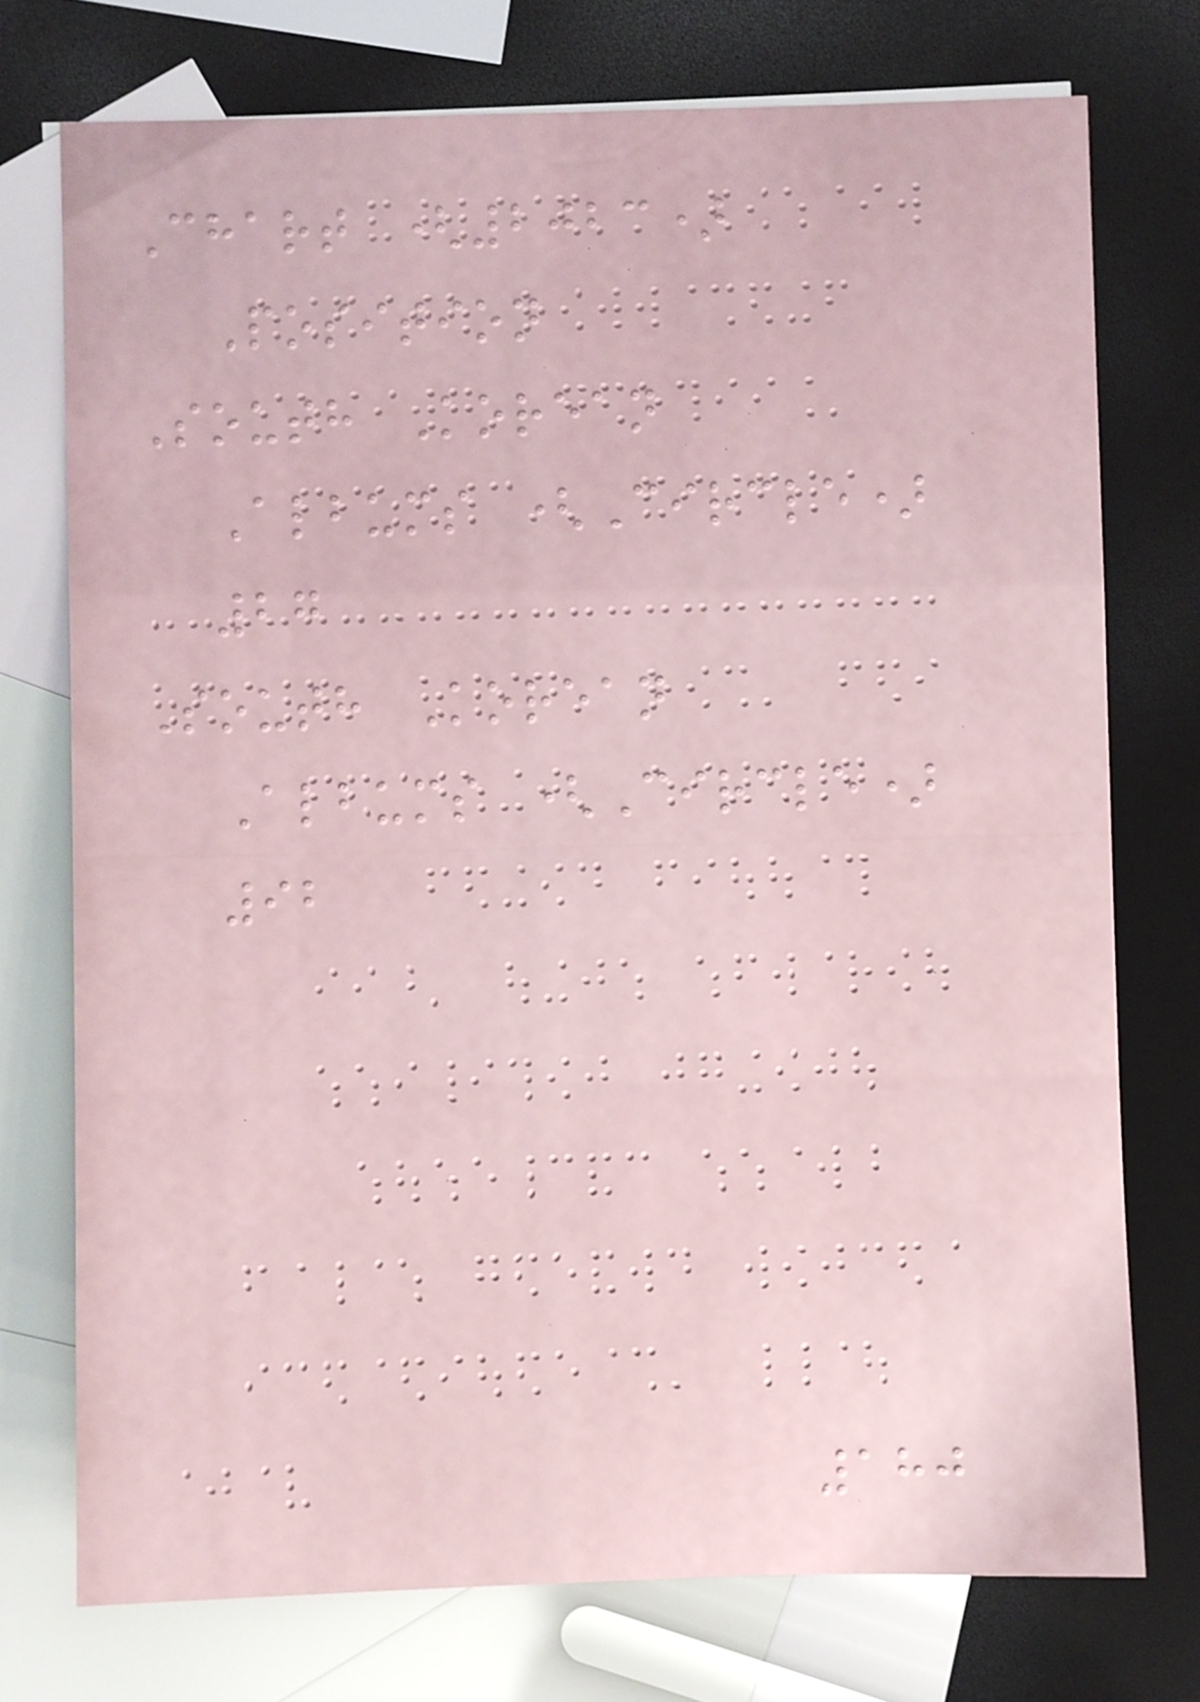Chart (2023)
Position
South Korean
Albums (Circle)
27
South Korean
Albums (Circle)
92
180
